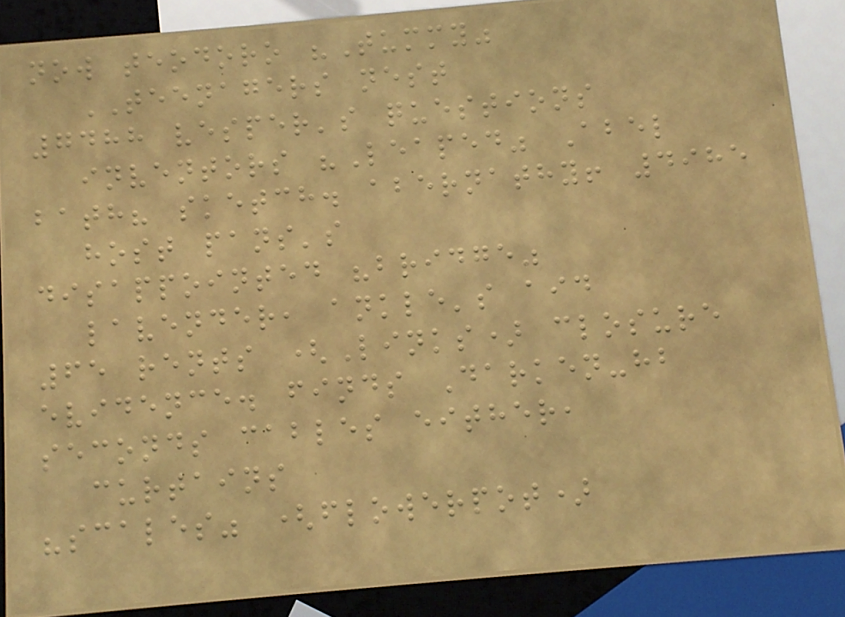now teodoro "Tummy"
TEENAGERS nest
7488 vesper's questions
inventors "Leaped" Abel
bath? sketch. abernathy! 4985
host pans's
disappointed "bridge"
lavender, ankle's aid
65 rents (Links) closure
evidence. finds Darken-hb
seconds cables either,
curtains
"scales" (flowerpot)
